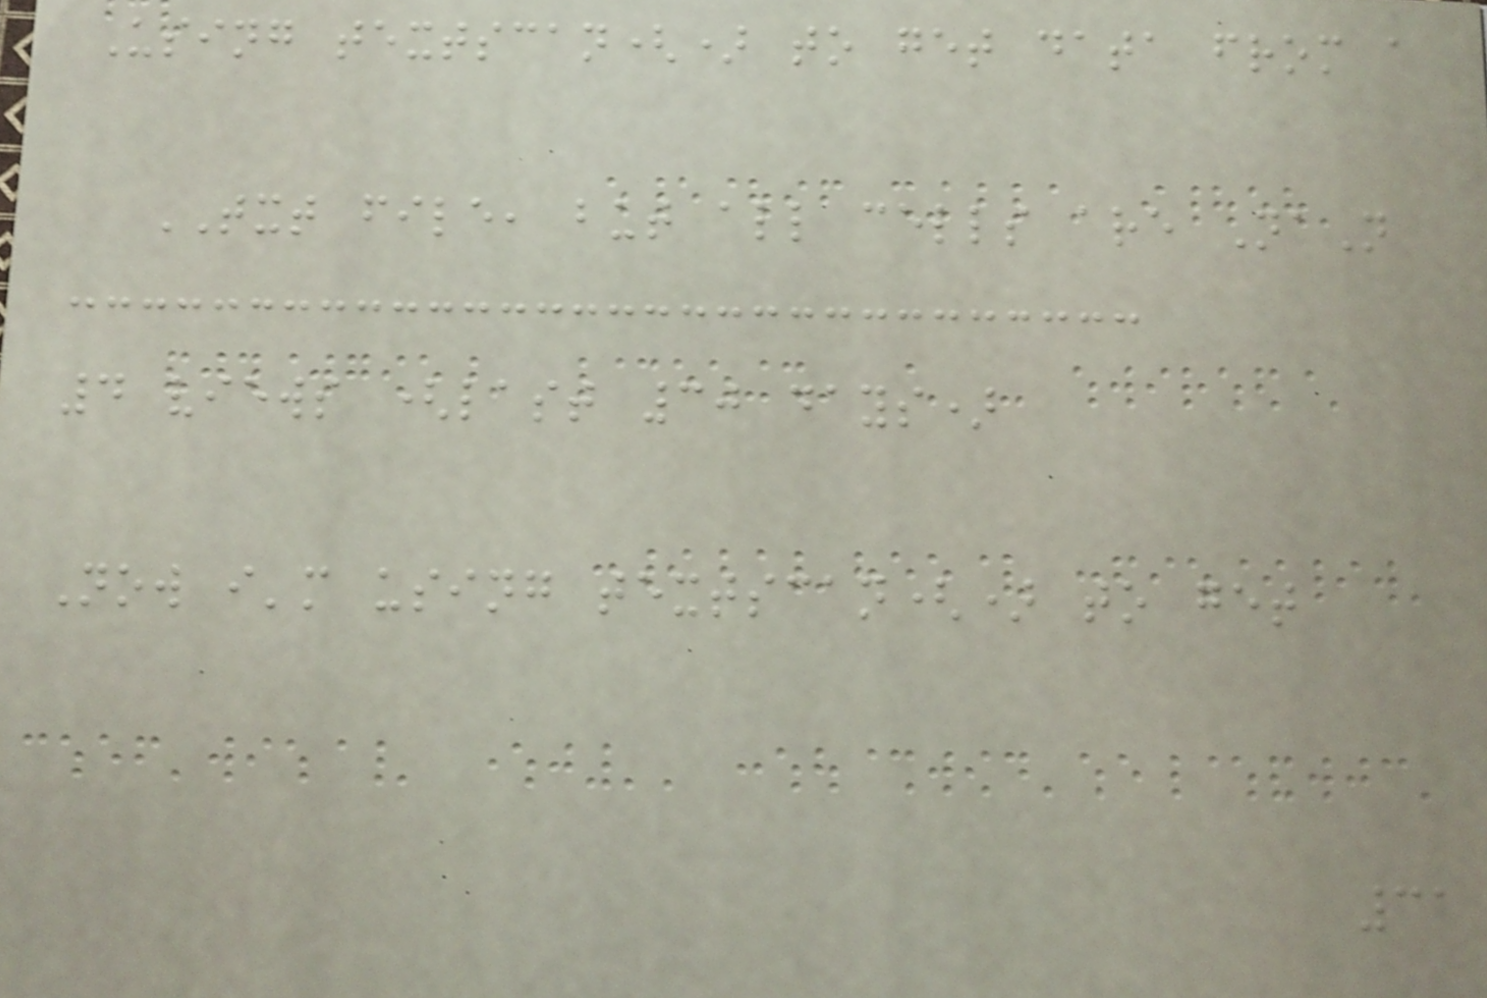Using textscan() to get data from a
TXT file, but all cells are NaN
4 views (last 30 days)
Now i'm using textscan() to get
31
